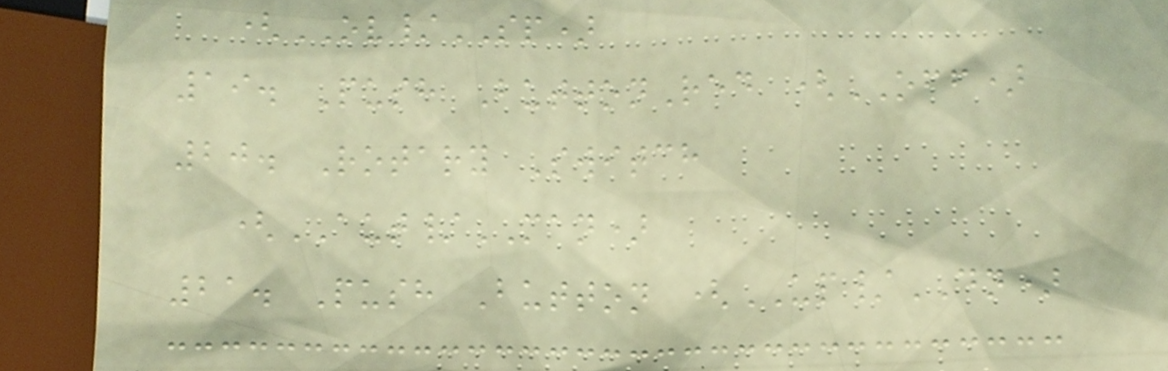(OV/SP)
19. Push ButtonRed (OFF)
20. Rotary Switch
(AUT/MAN)
21. Push Button (UP/DN)
